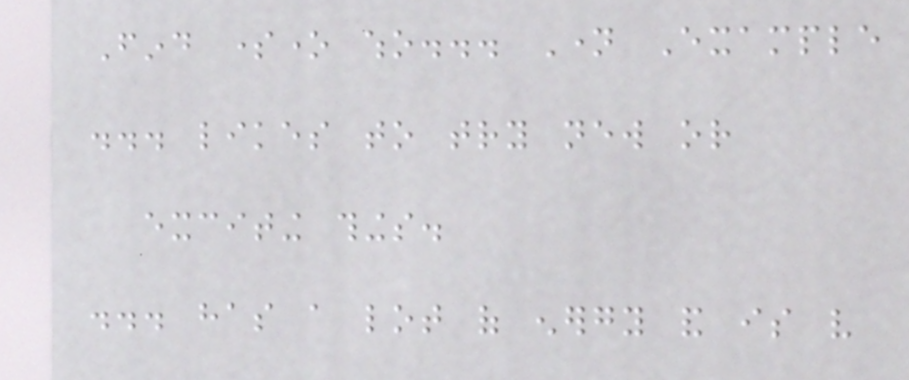Find someone who... Name Example
... likes to try new or
exciting things.
... has a lot of energy and is very
